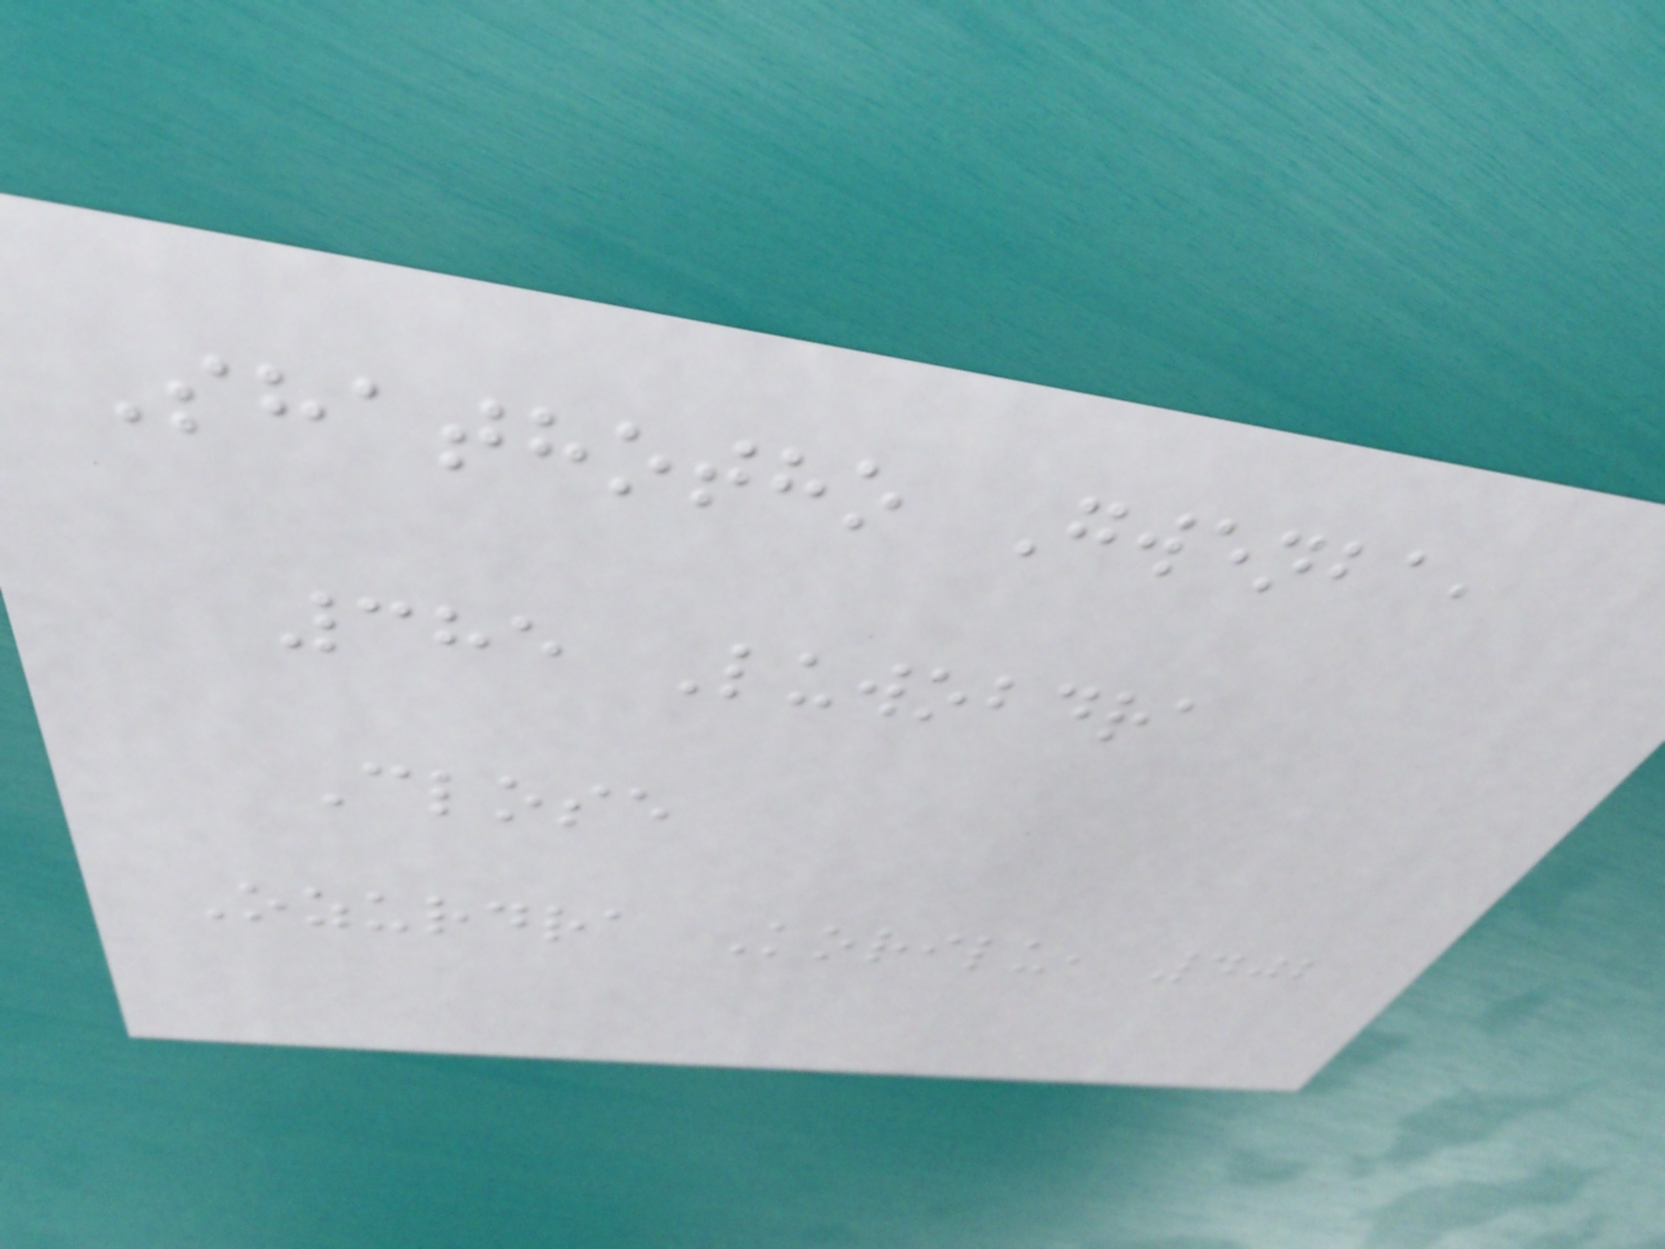Shathotho Gwenba,
385 Luwobdra
Close
Ozurdra Korilu, 402
